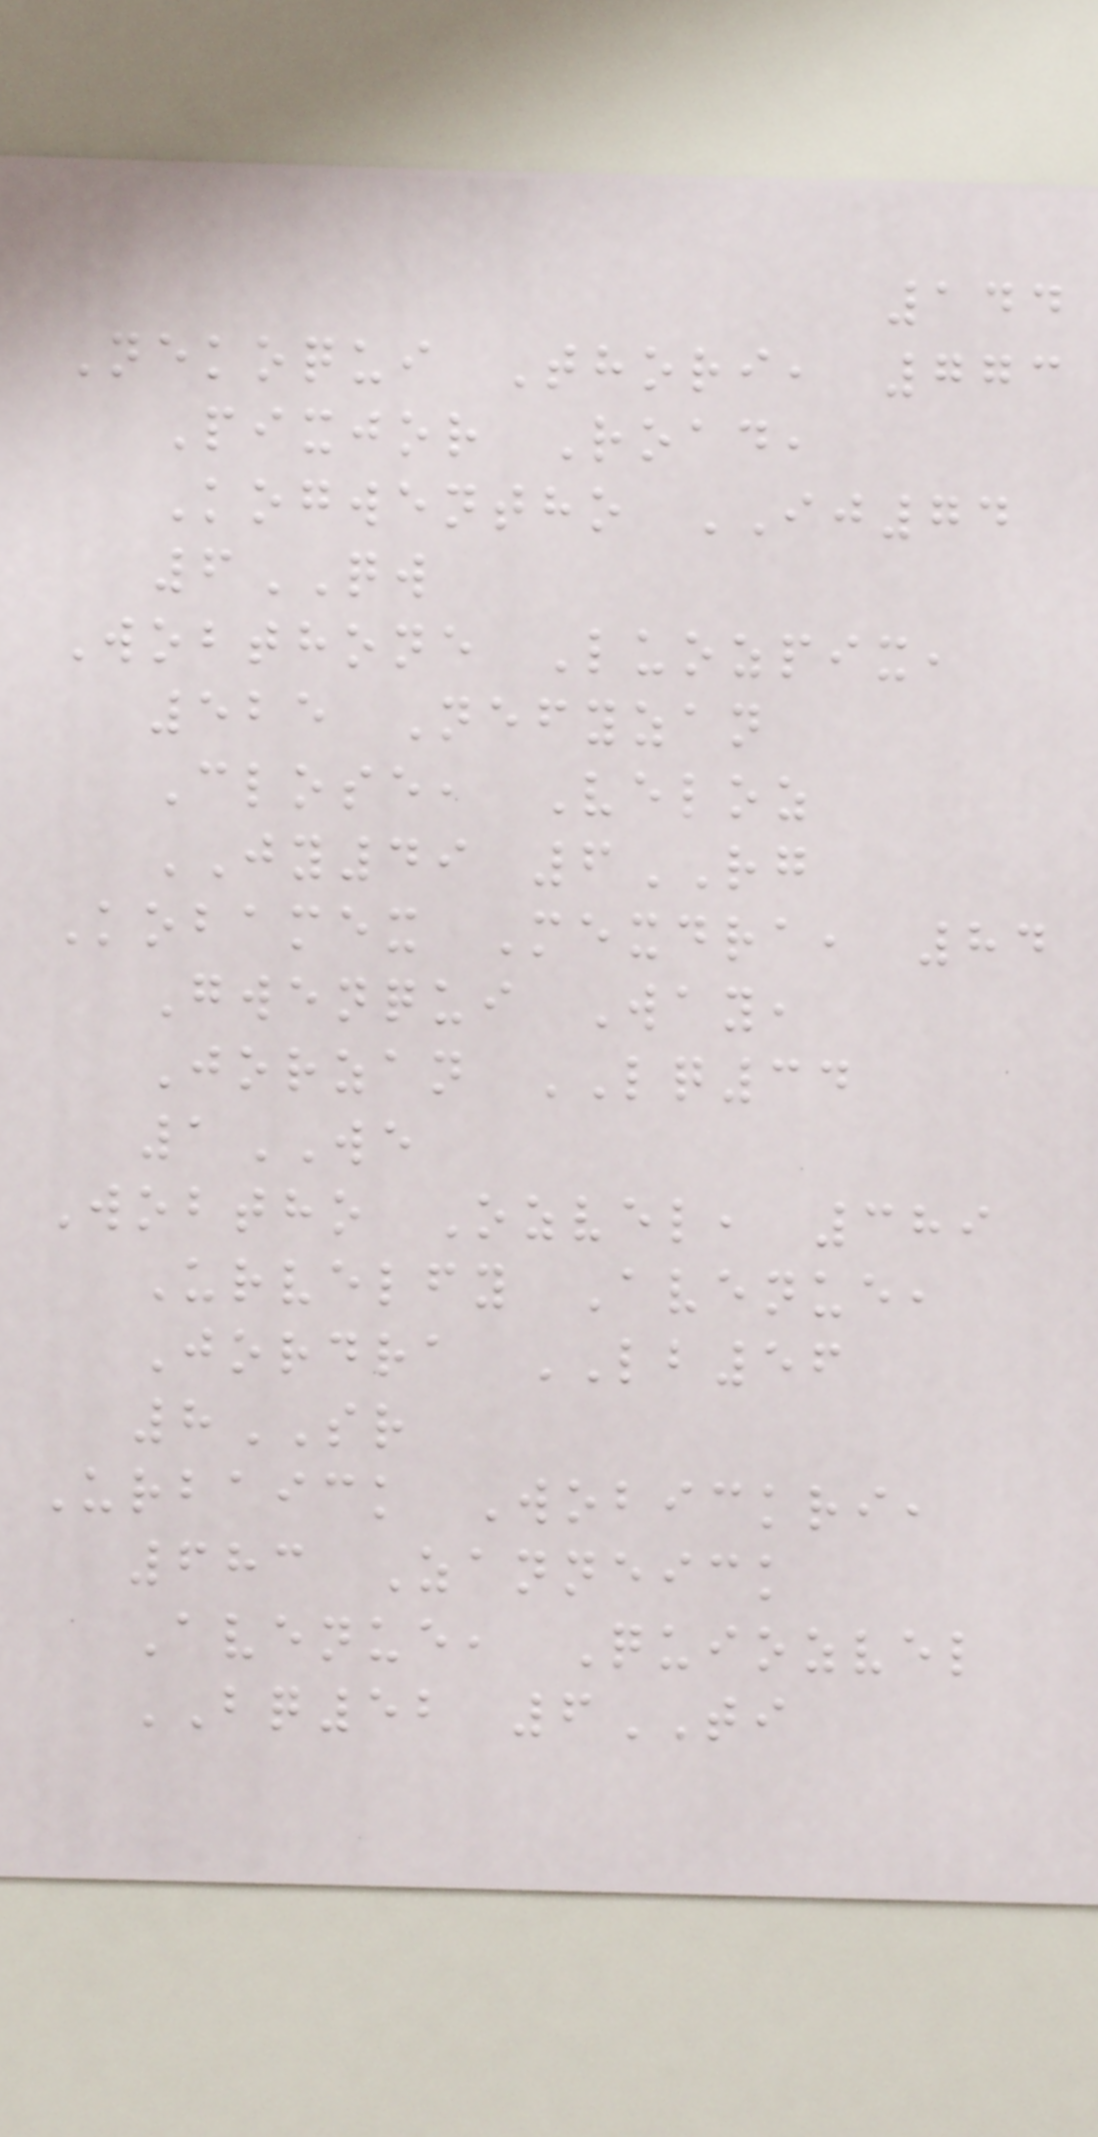144
Nekoqui Thori, 773
Pixjor Road,
Kogwentho IJ74
6QW
Wobthone Luozpix,
525 Nefyzan
Close, Veloz
JY49 6RG
Kobamex Mexdra, 84
Gwenqui Way,
Jorzan LQ34
1WE
Wobtho Ozvel, 389
Urvelfy Avenue,
Jordra LB56
8SR
Urbaick Wobickri,
683 Zanneick
Avenue, Quiozvel
BQ52 6TI
